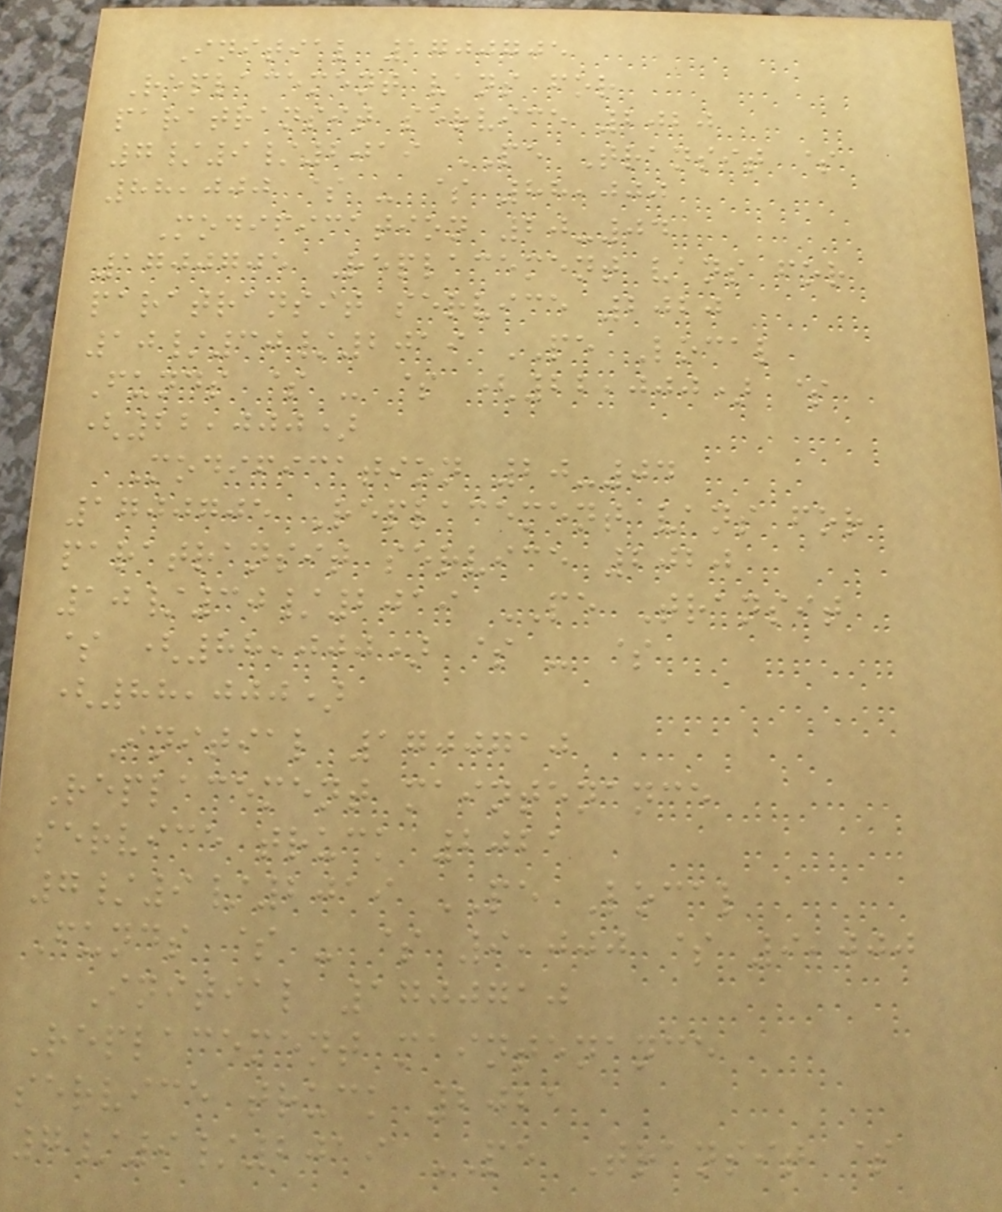Initial 1700705
Replacement vans for
paratransit service 2020
7/9/2019 PE Transit $
88,000 $ - $ 88,000
Modification 20-04
1700705 Replacement vans for
paratransit service 2020
10/30/2019 PE Local
Funds $ - $ (22,000) $
(22,000)
Modification 20-04
1700705 Replacement vans for
paratransit service 2020
10/30/2019 PE Transit
$ (88,000) $ - $
(88,000)
Initial 1700710
Replacement maintenance
service truck 2021
7/9/2019 PE Local
Funds $ - $ 9,000 $ 9,000
Initial 1700710
Replacement maintenance
service truck 2021
7/9/2019 PE Transit $
